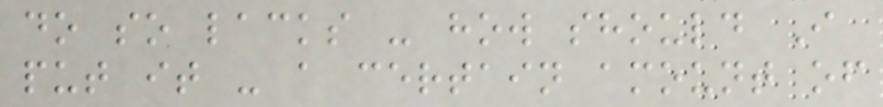do so lacks - how should I
put it - a certain amount of
